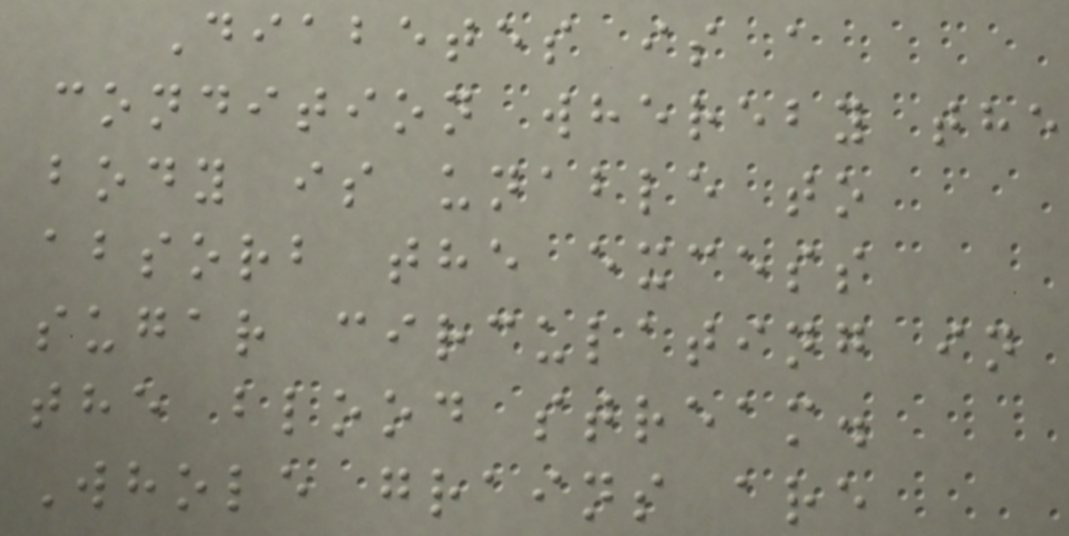Diabetes is a
condition whereby the
body is unable to
absorb the excess
sugar circulating in
the blood stream.
Whole grains are
